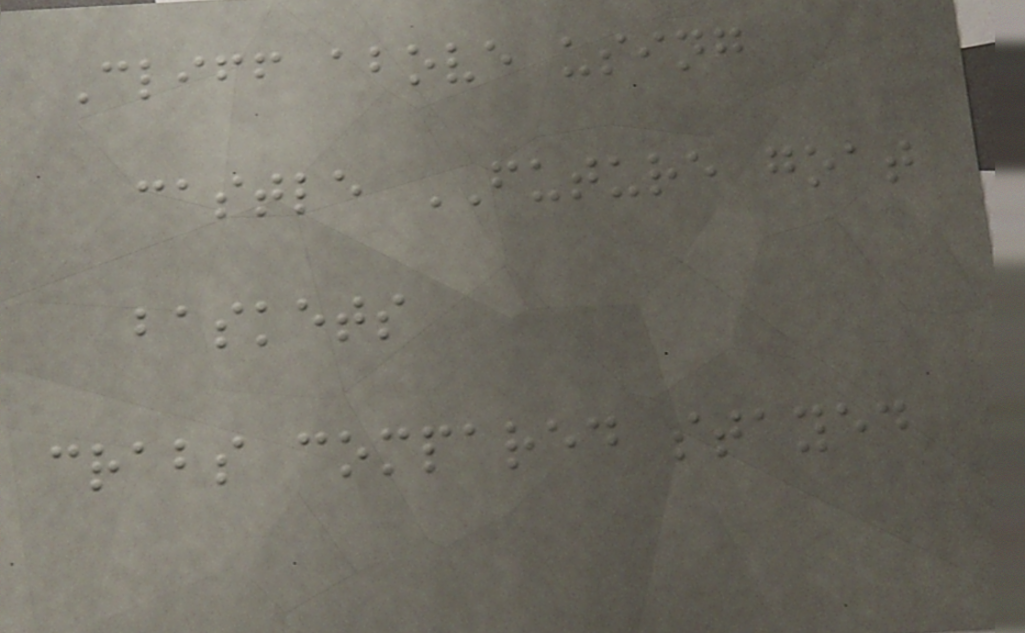Cliff above using
castle FUTURE goat
baskets
crabs compared stayed
